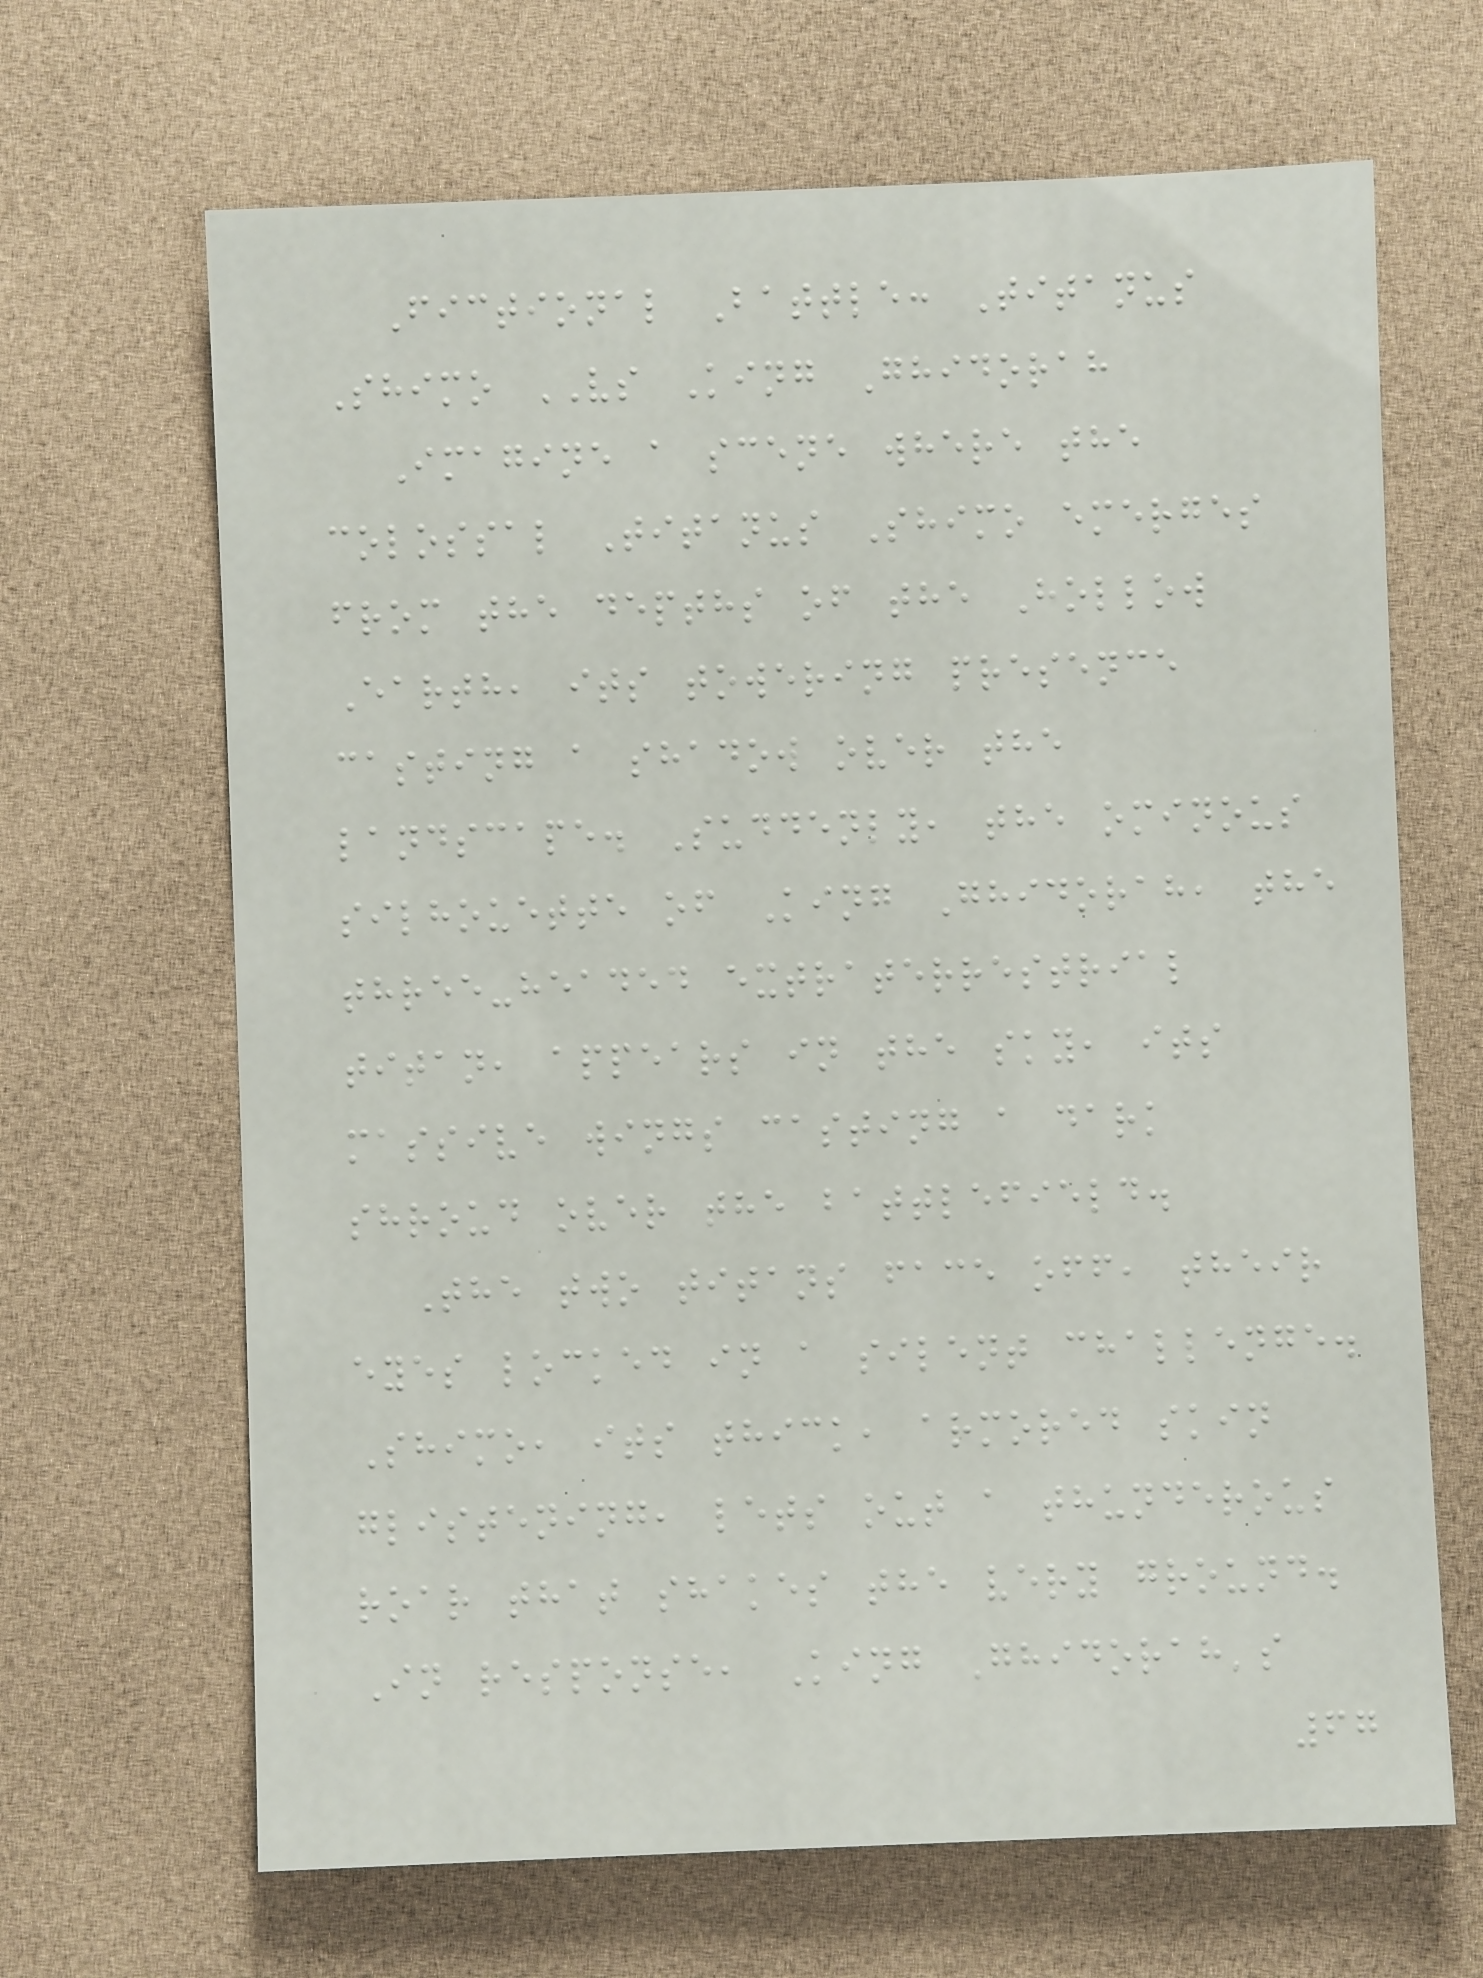Fictional Battle: Titanus
Shimo VS King Ghidorah
Imagine a scene where the
colossal Titanus Shimo emerges
from the depths of the Hollow
Earth, its towering presence
casting a shadow over the
landscape. Suddenly, the ominous
silhouette of King Ghidorah, the
three-headed extraterrestrial
titan, appears in the sky, its
massive wings casting a dark
shroud over the battlefield.
The two titans face off, their
eyes locked in a silent challenge.
Shimo, its thick, armored skin
glistening, lets out a thunderous
roar that shakes the very ground.
In response, King Ghidorah's
67
